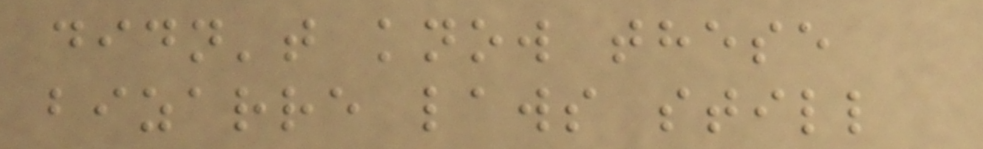didn't know these
bizarre laws still
